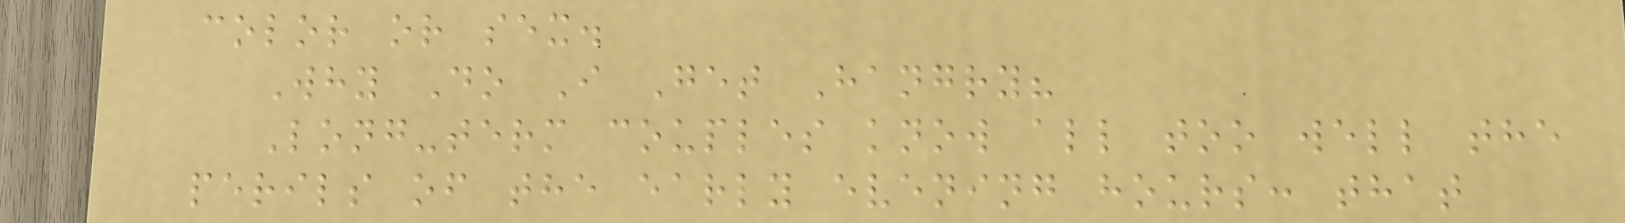color or sex.
Why Do I Get Hangry?
Long-term couples know all too well the
perils of the early evening hours: that
